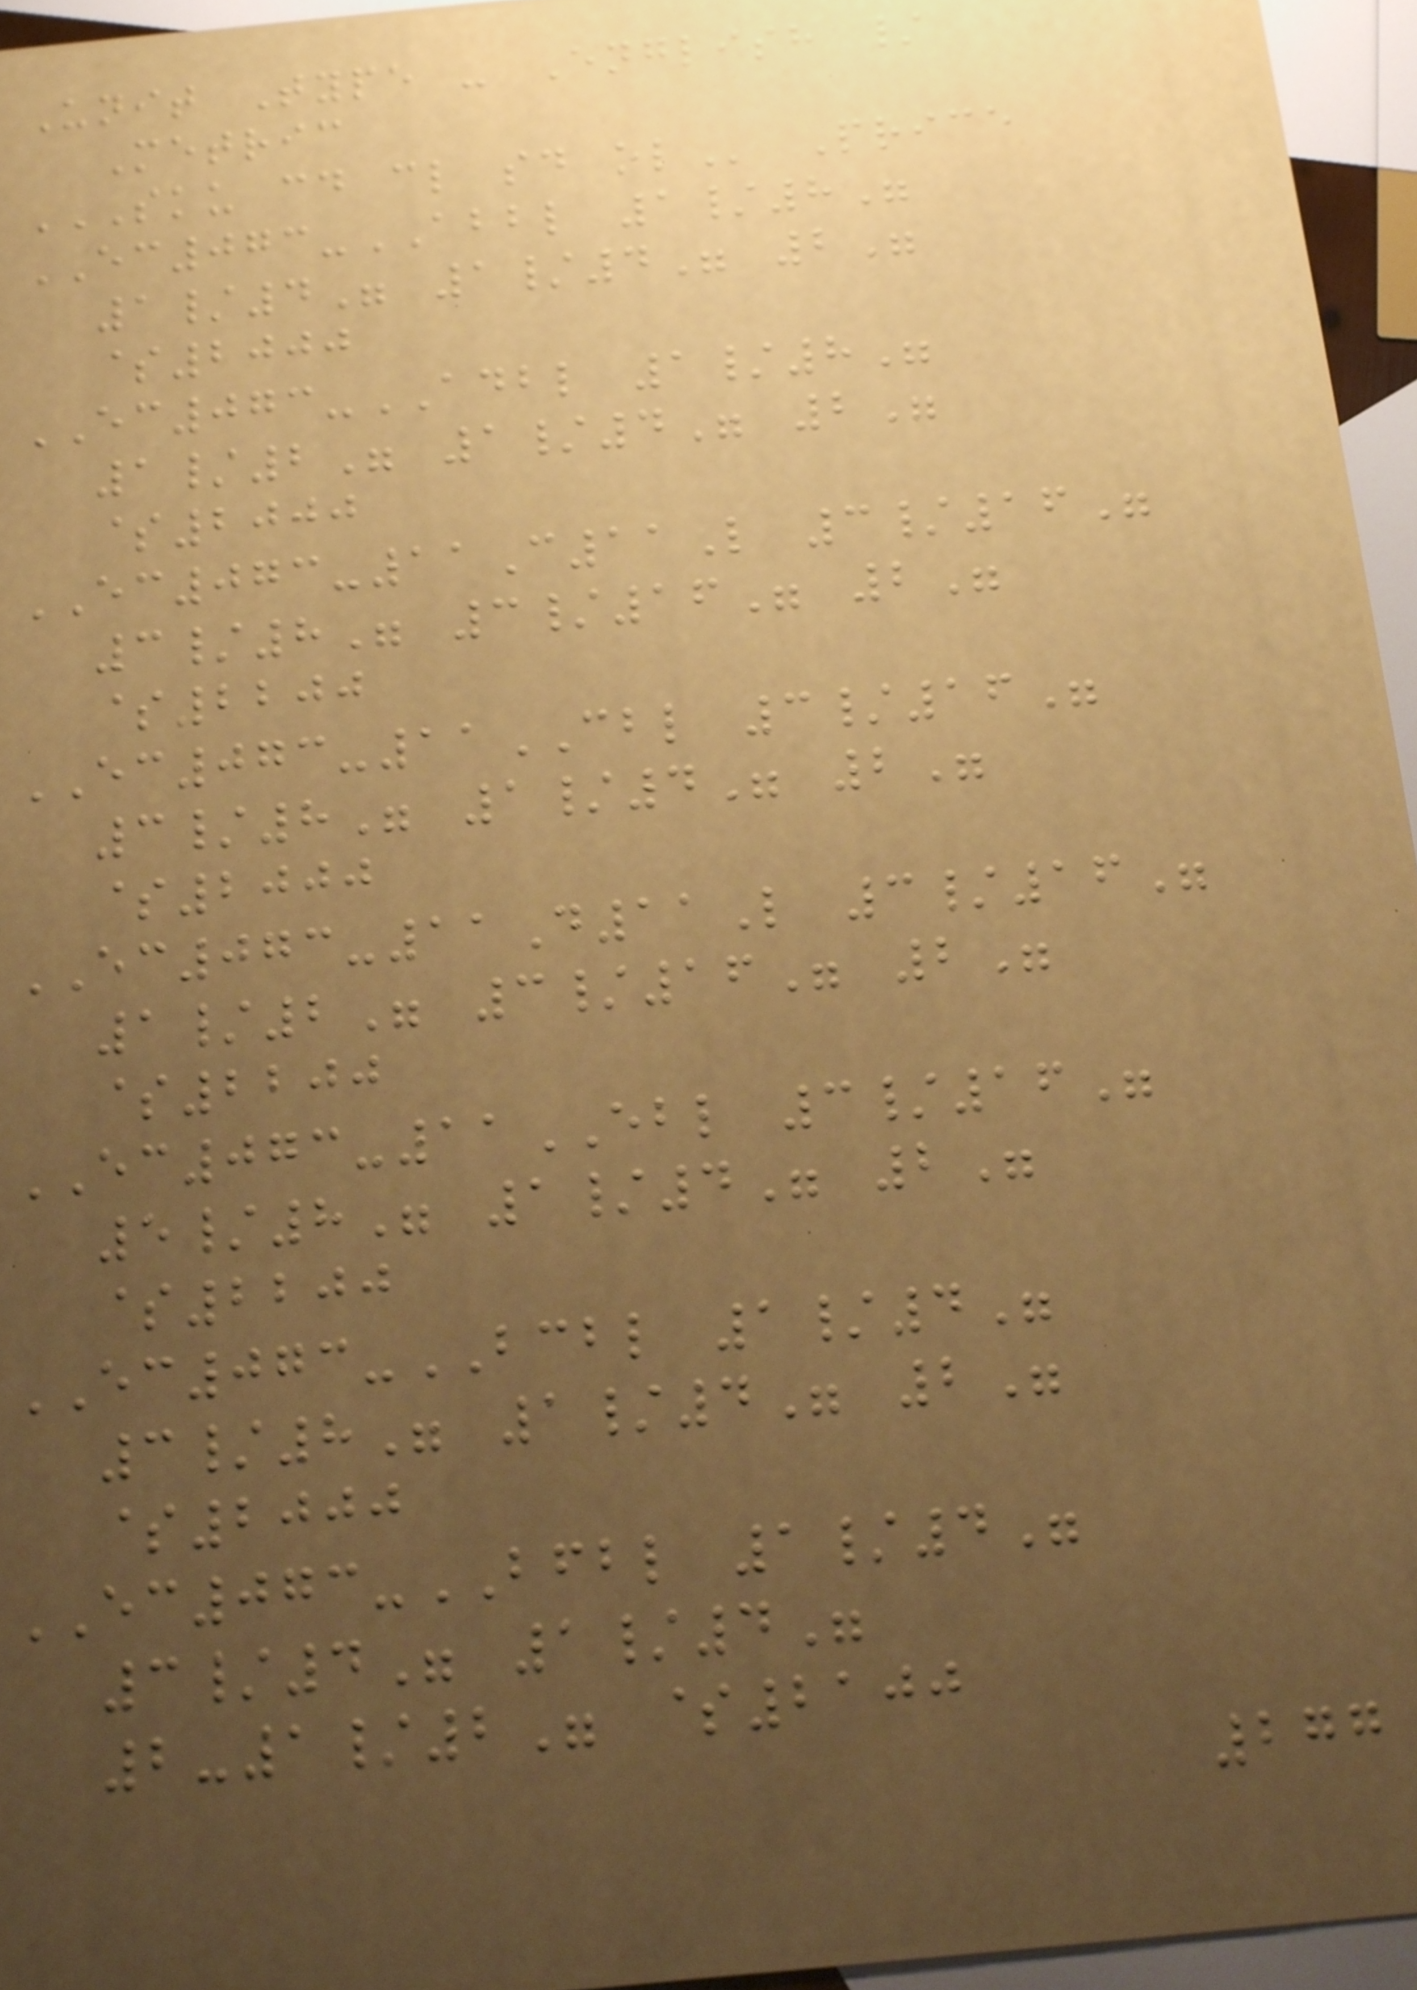Unit Type - English /
Metric
SKU CD CL SD OL Price
EC073-ABBL 1/8"
1/4" 1/4" 2"
$2000
EC073-ADBL 1/8"
1/2" 1/4" 2"
$2000
EC073-11C11L 3/16"
3/8" 3/16" 2"
$2200
EC073-11CBL 3/16"
3/8" 1/4" 2"
$2000
EC073-11D11L 3/16"
1/2" 3/16" 2"
$2200
EC073-11EBL 3/16"
5/8" 1/4" 2"
$2200
EC073-BCBL 1/4"
3/8" 1/4" 2"
$2000
EC073-BFBL 1/4"
3/4" 1/4"
2-1/2" $2100
277
